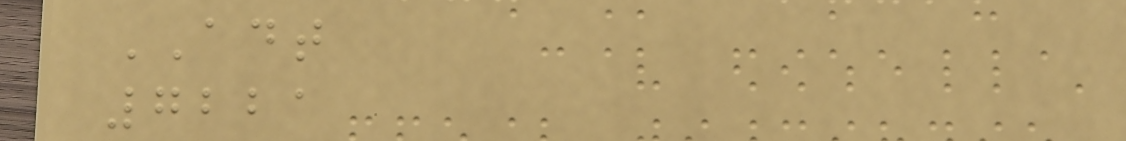ADT
7221
